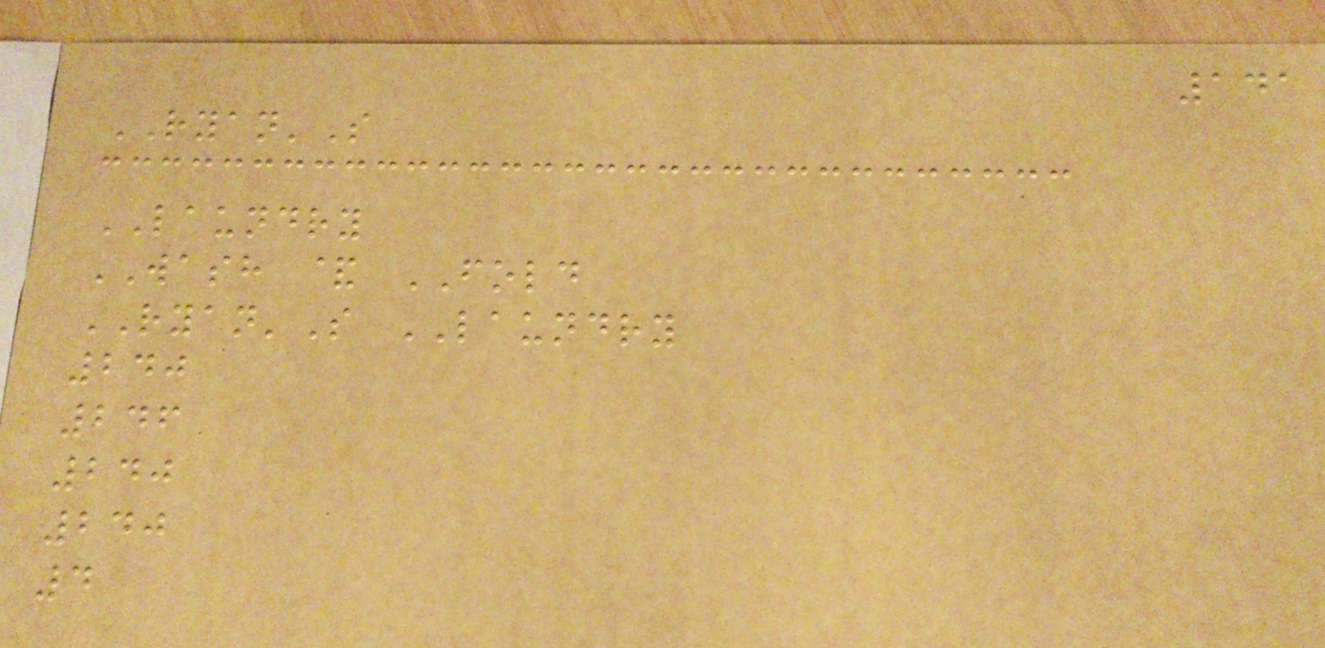141
RYAN'S
LAUNDRY
WASH & FOLD
RYAN'S LAUNDRY
240
246
240
240
4
